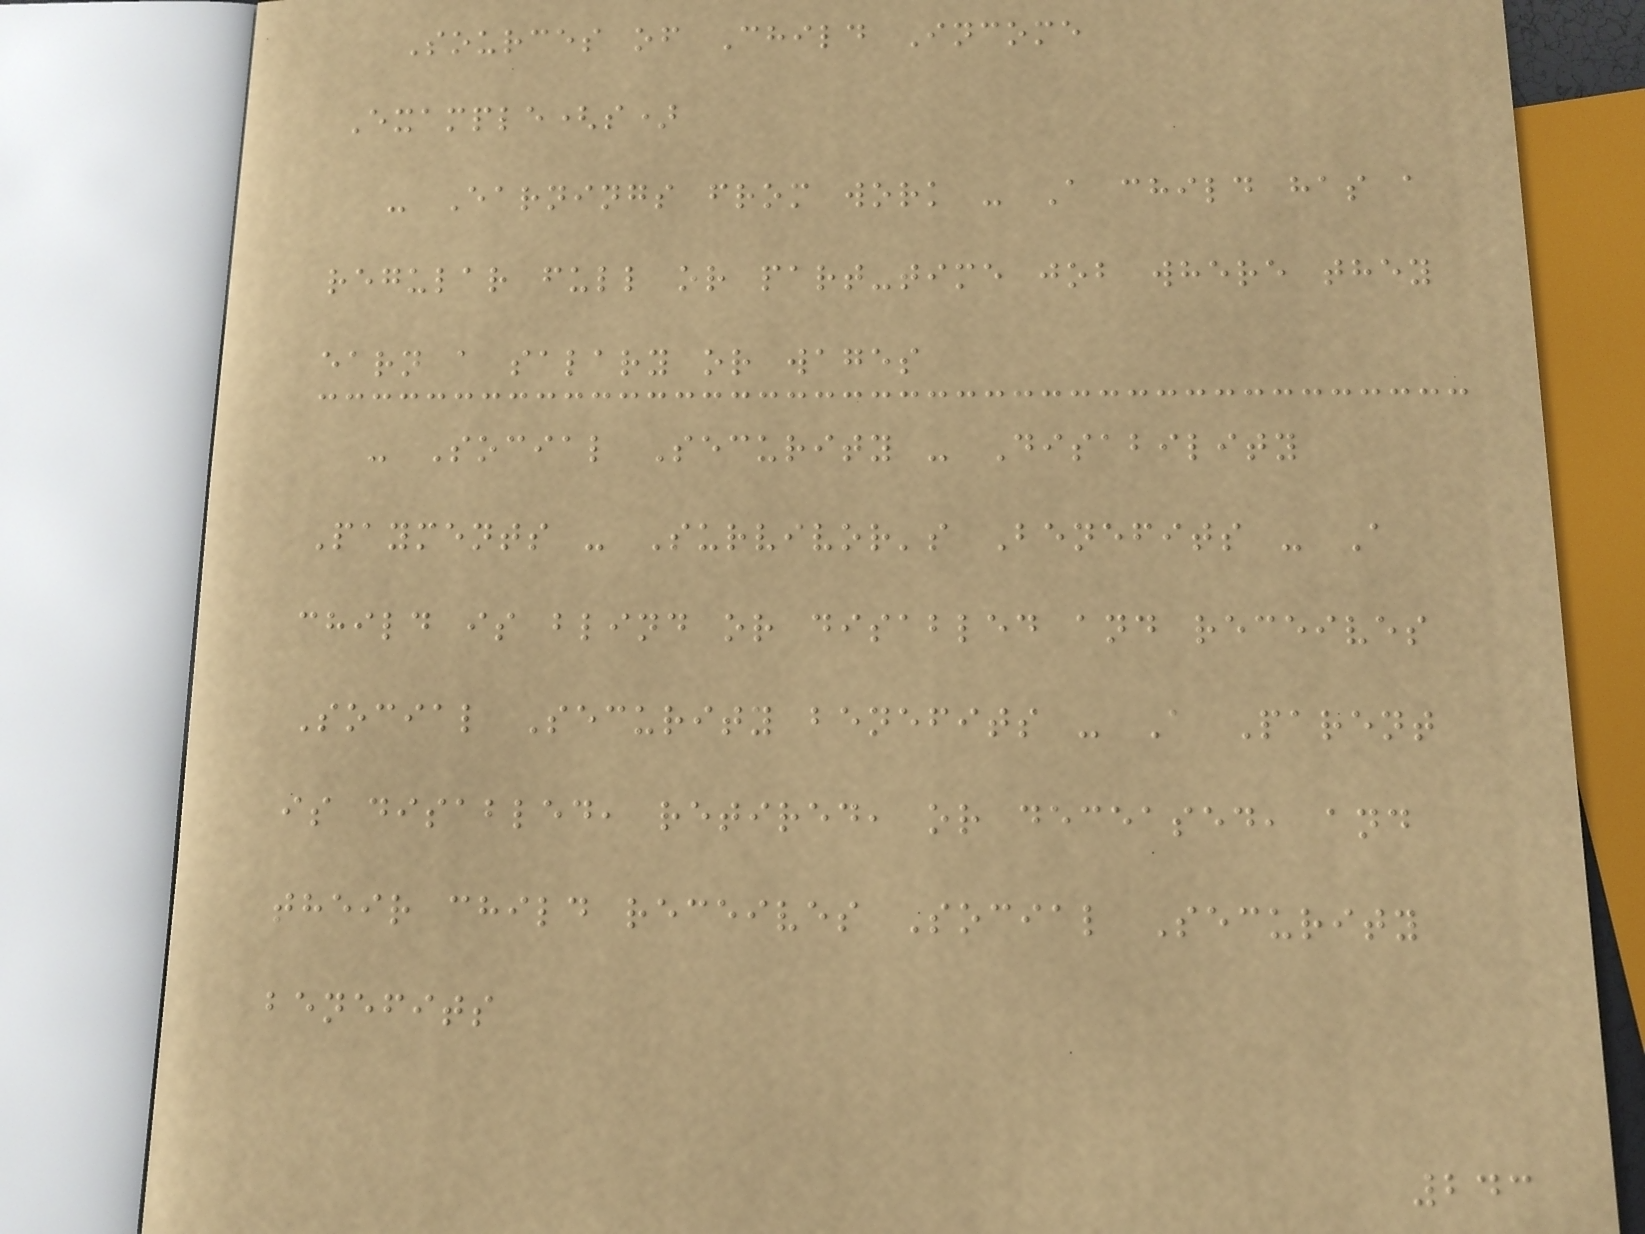Sources of Child Income
Example(s)
- Earnings from work - A child has a
regular full or part-time job where they
earn a salary or wages
- Social Security - Disability
Payments - Survivor's Benefits - A
child is blind or disabled and receives
Social Security benefits - A Parent
is disabled, retired, or deceased, and
their child receives Social Security
benefits
243
